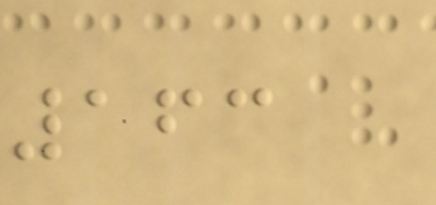163
